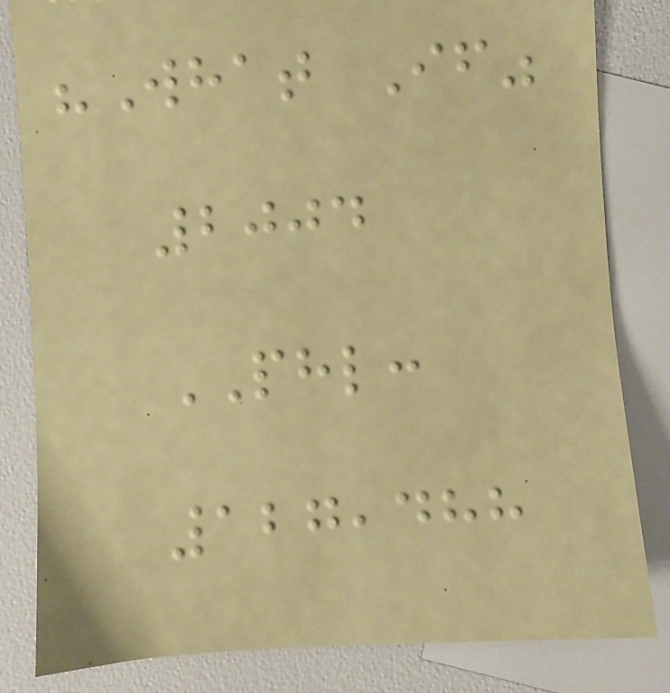"What If"
2004
PHL:
127,488
